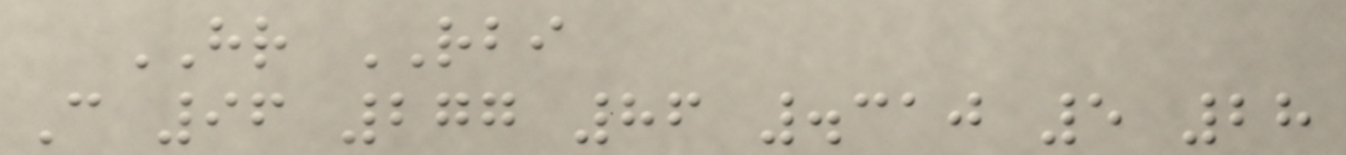HR RBI
C 96 277 86 .310 5 28
